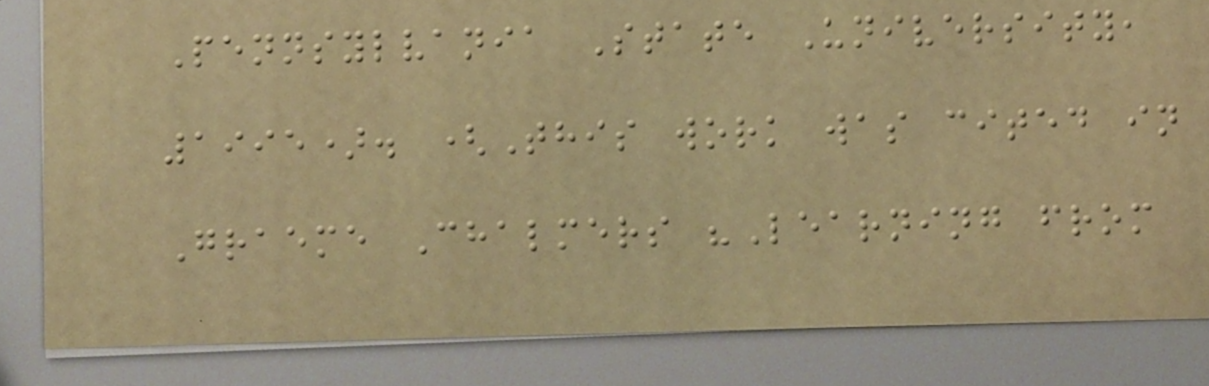Pennsylvania State University,
1995). (This work was cited in
Graeme Chalmers "Learning from
